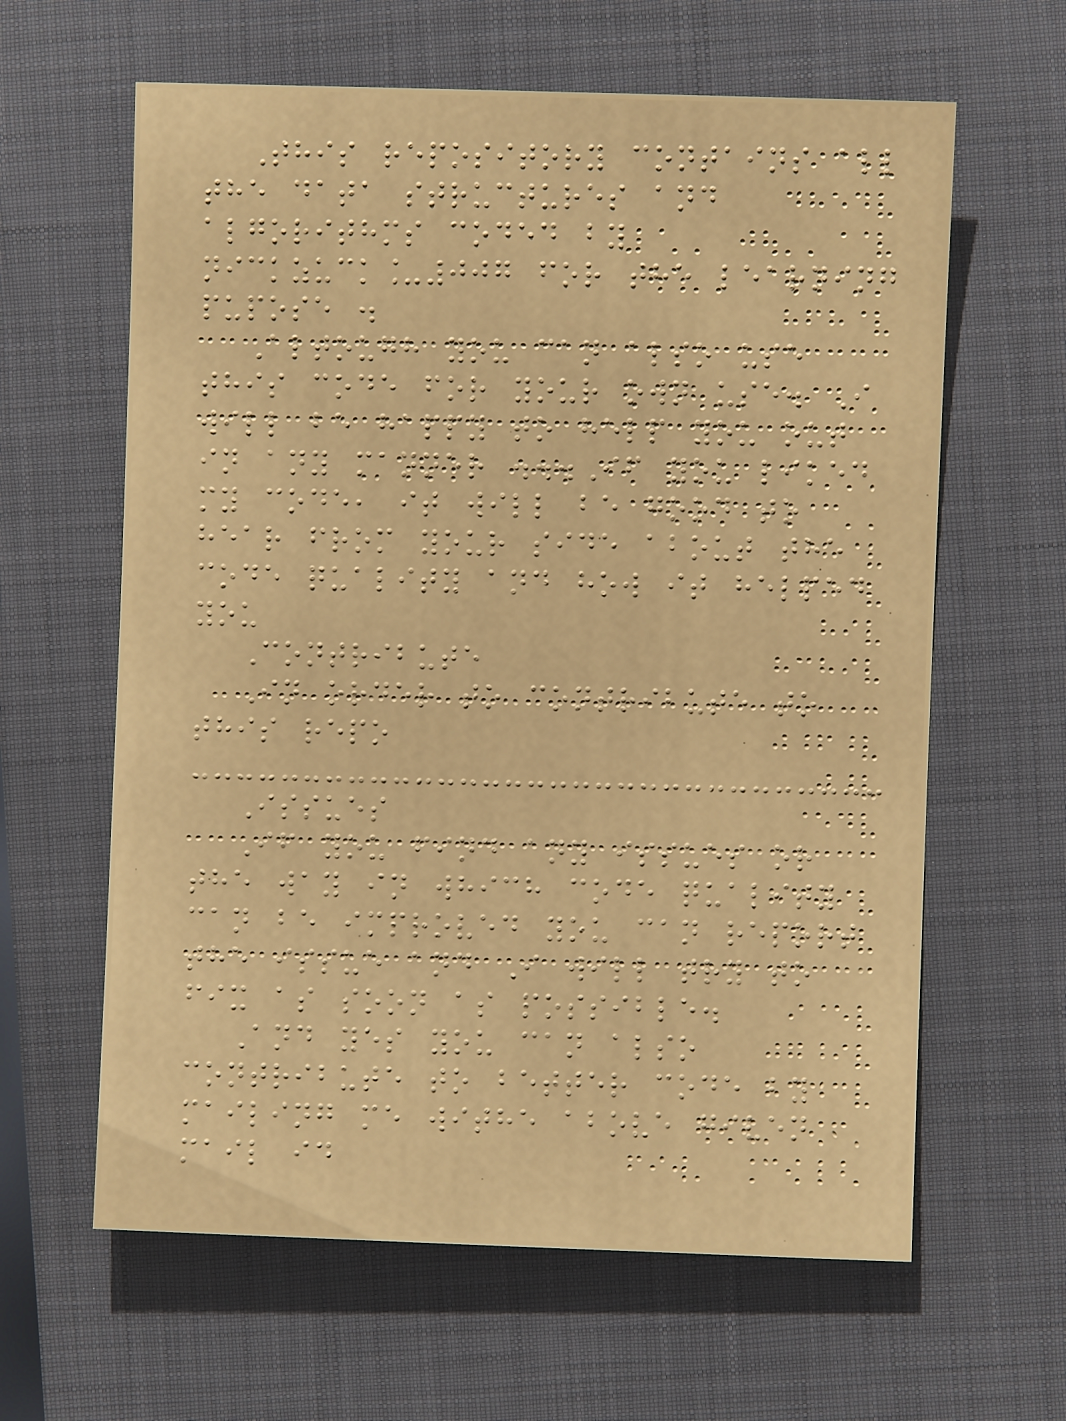This repository contains all
the data structures and
algorithms coded by
nickzuck_007 for the learning
pupose .
Altough you can also use
this code for your own use. I
will be happy to help you out
in any manner ...If you liked
my code, it will be good to
hear from your side about the
code quality and how it helped
you
Contribute
In order to contribute to
this repo
Issues
If you find any issues or
the way in which code quality
can be improved you can report
the issue and I will try to
fix as soon as possible.
And yes you can also
contribute to better code by
mailing me withe above given
mail id
